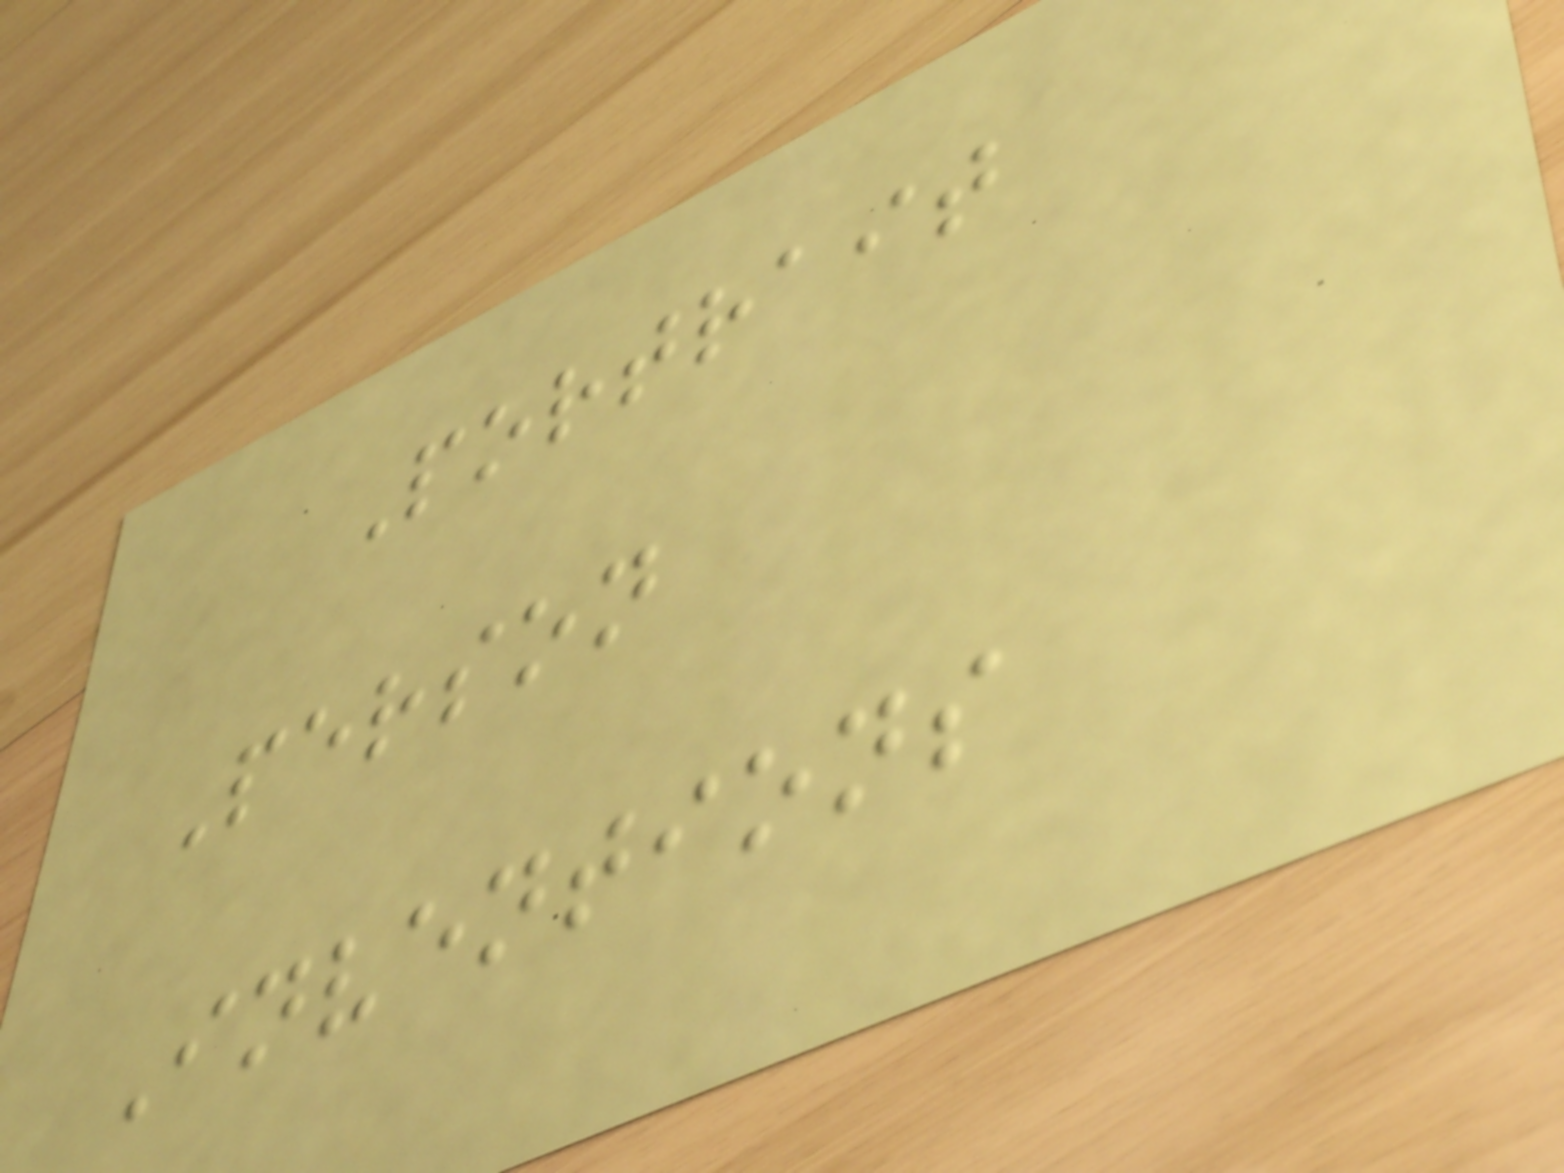Portrait
Person
Inventions
